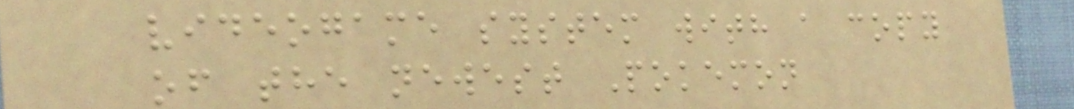videogame system with a copy
of the newest Pokemon
